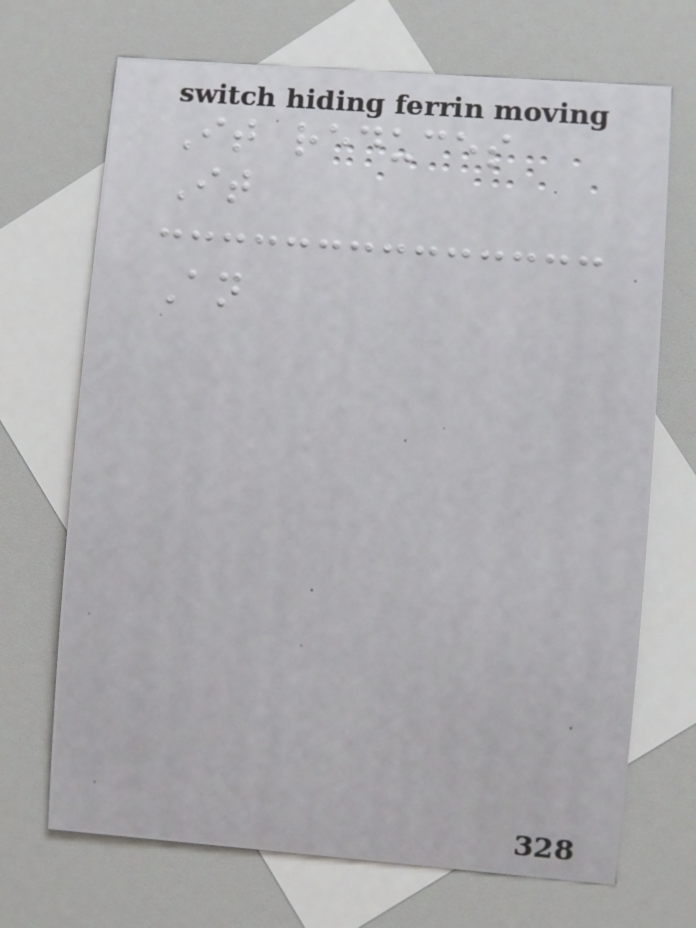It reduces
It
An
